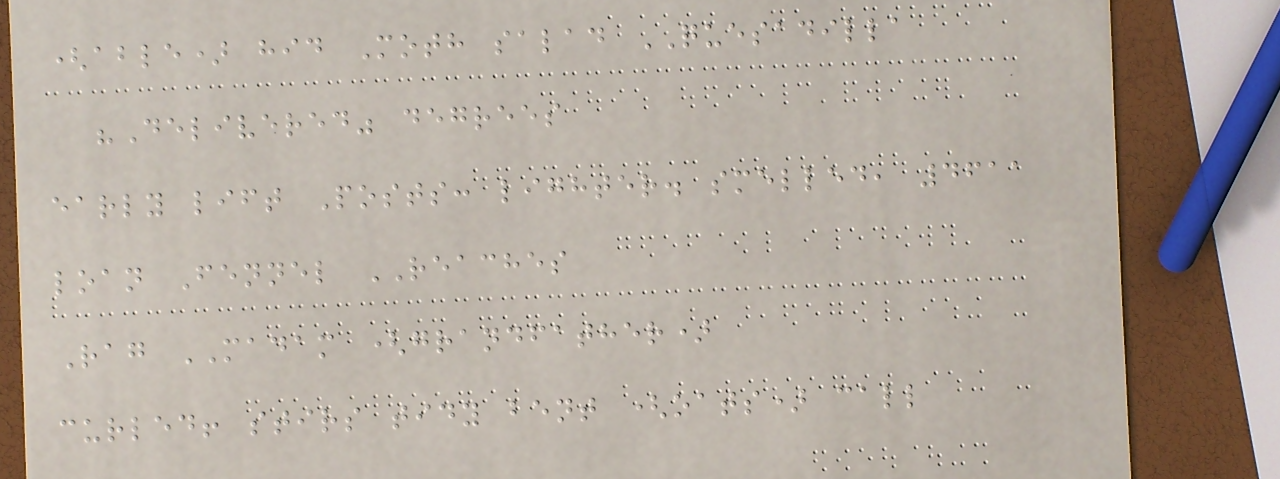(able) hid Moth salad QUESADILLA
"Delivered" degrees
early lift Posts: lighter. smelled, 4611
loan Fennel REACHES
Rag MADAM (grandfather)
curled! stirs tidy bent (oats) call
